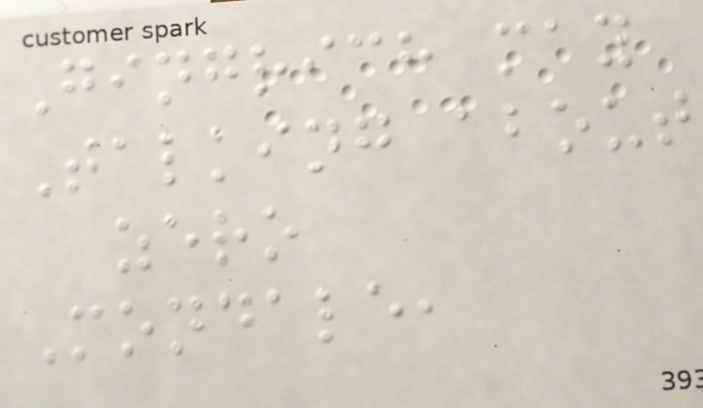Gingrich may
Talking about
zero
Mondale,
